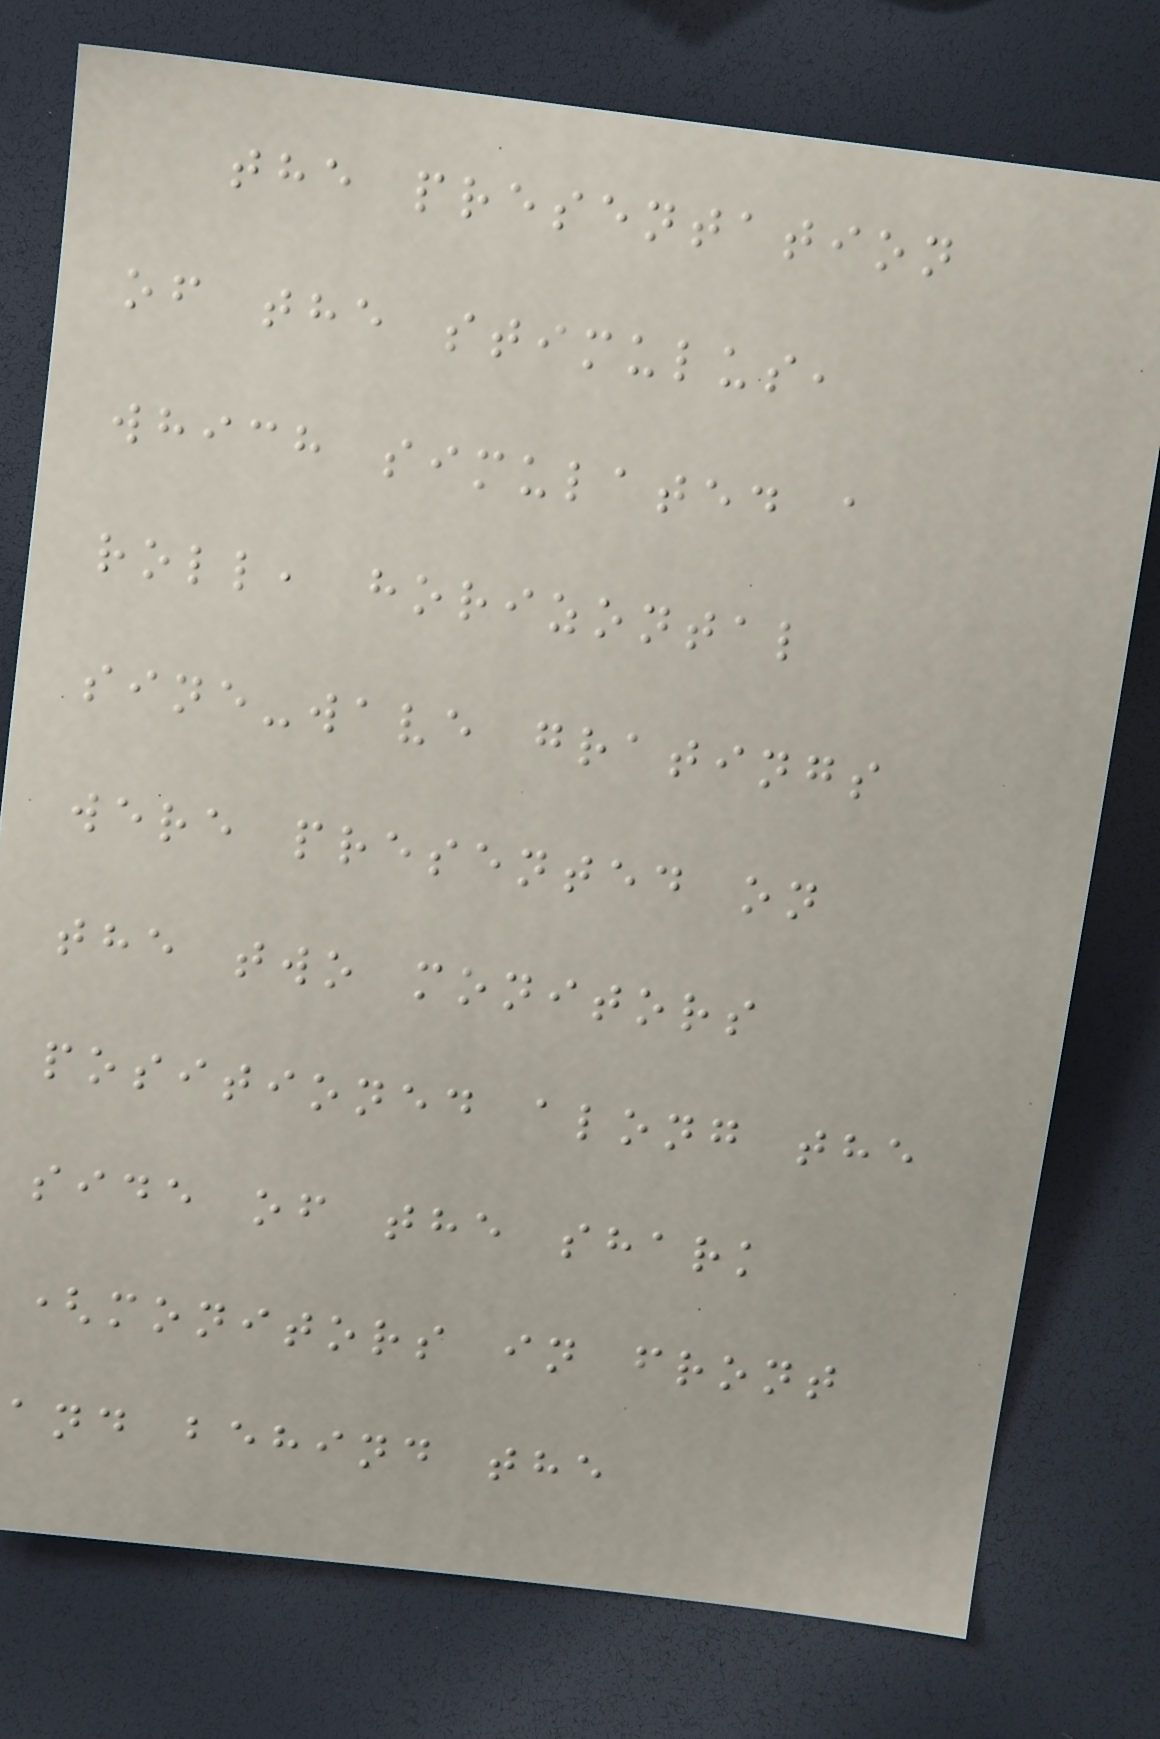the presentation
of the stimulus,
which simulated a
roll, horizontal
sine-wave gratings
were presented on
the two monitors
positioned along the
side of the shark
(monitors in front
and behind the
